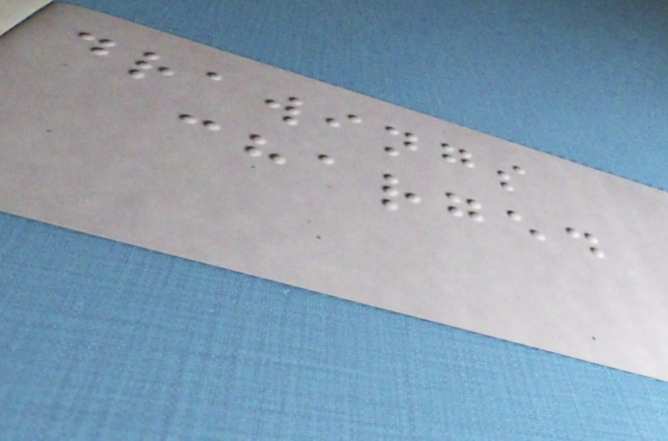drawings
charged
